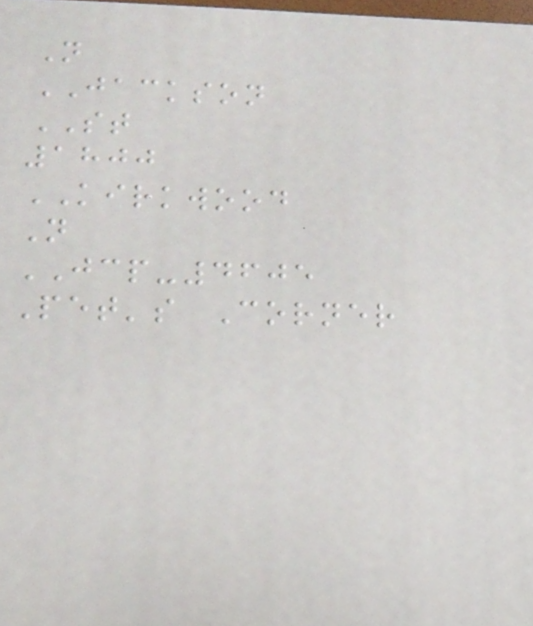N
JACKSON
ST
1800
KIRKWOOD
N
JCP-4605
Pet's Corner
